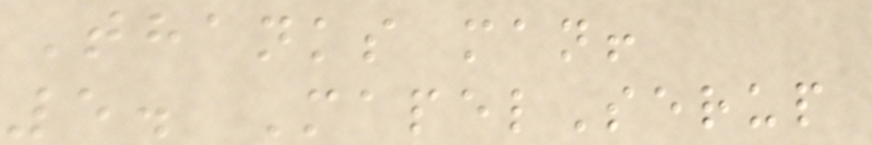Thanks man!
5. MapelSerup
